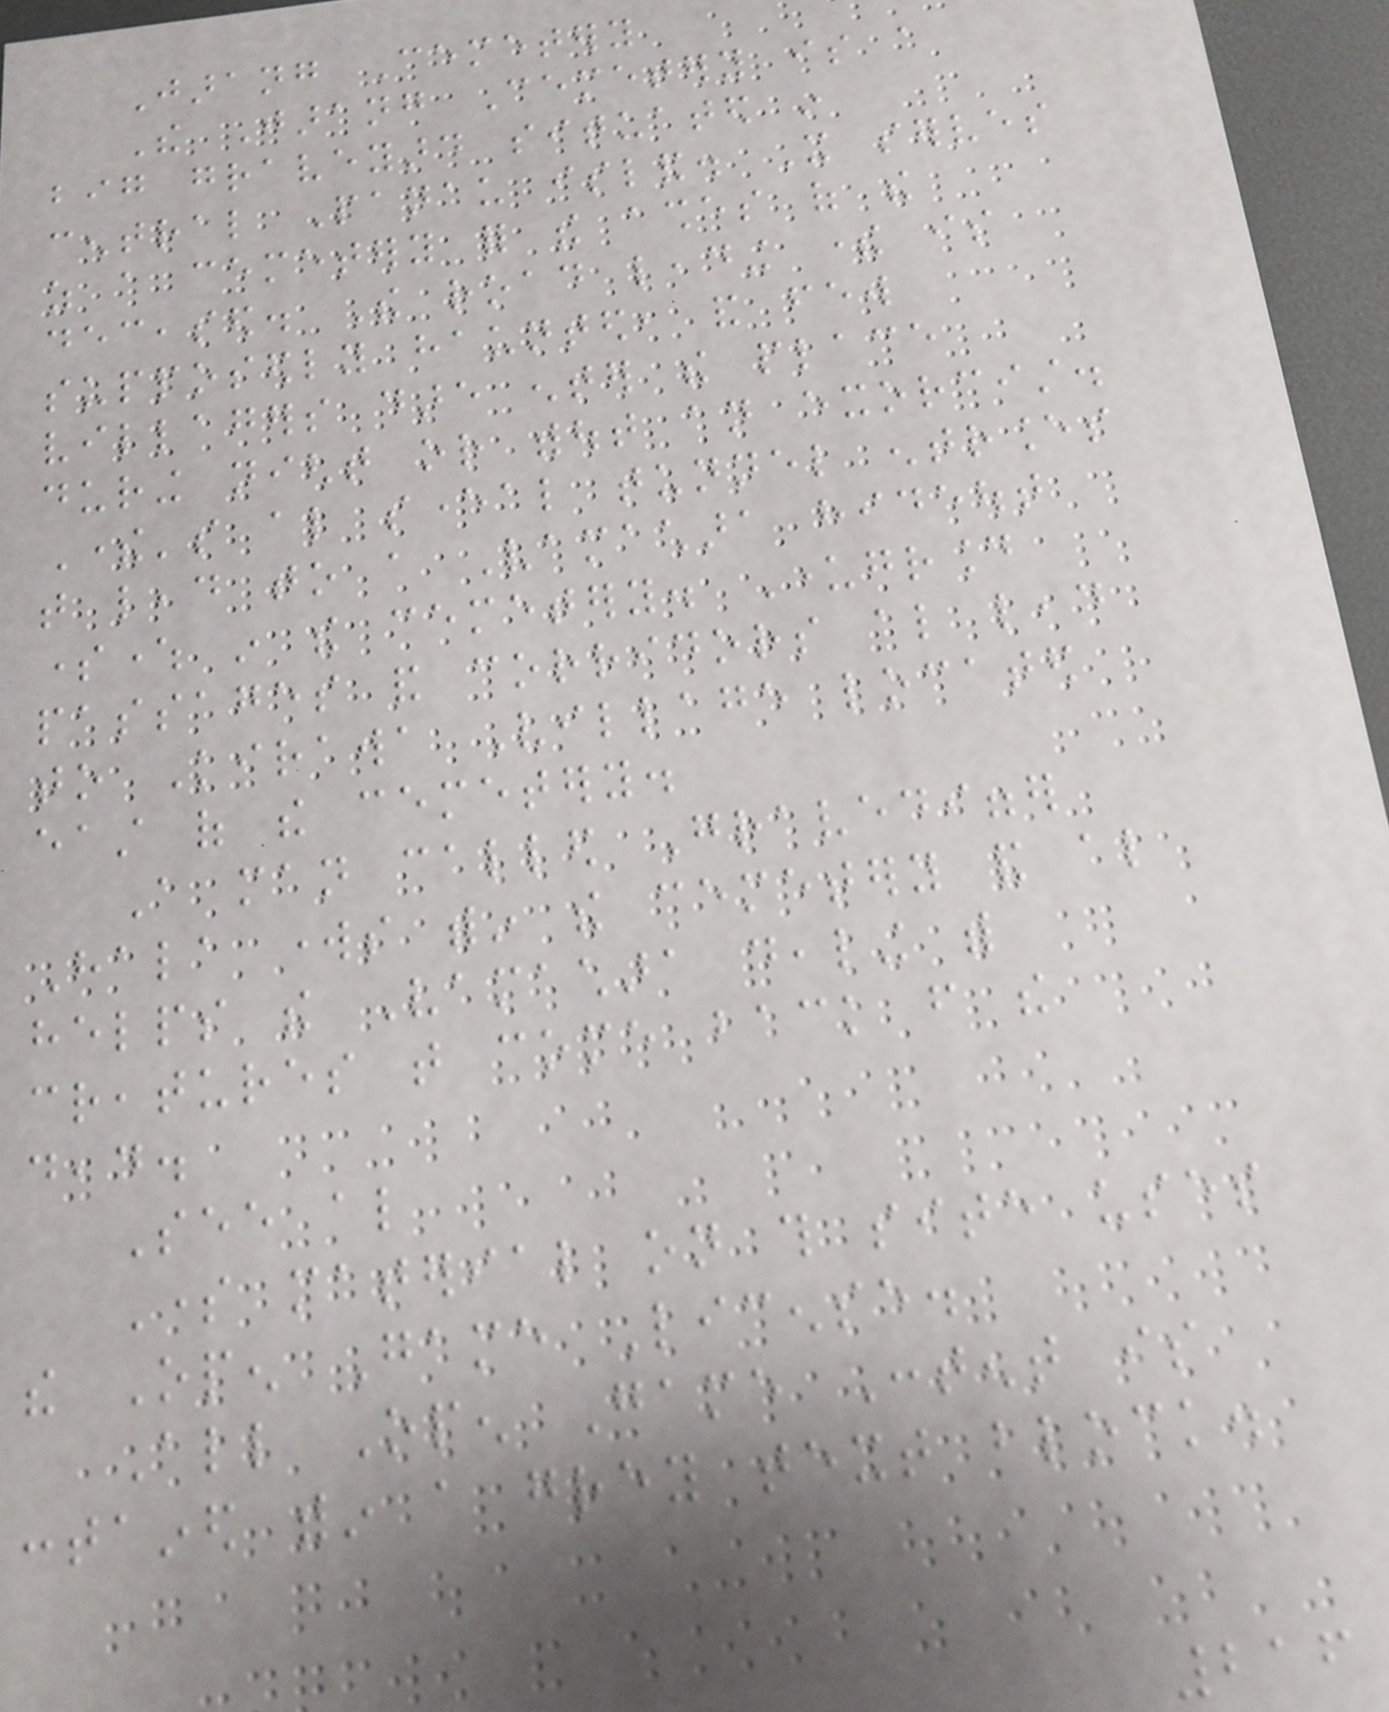Jarang Cemetery
The Jarang Cemetery is a
big graveyard situated in
central Panau island. It serves
as a cemetery for the ashes of the
deceased. The road leading there is
supposedly haunted, and few
villagers dare enter the place
during night or without an exorcist.
There's also several tunnel entrances
that lead to a Vamachara hideout
somewhere in the cemetery. Underground
passages and corridors also lead
to Kirawa Village located
east of the cemetery.
A man called Gravedigger
Hala works within the cemetery and also
helps the Vamachara dealing with
creatures that come back from the
dead.
See also
Some material on this site uses
the Open Game License.
All Open Game Content is
contained within a grey text block.
216
